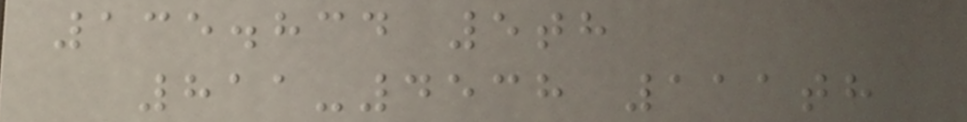135.834 5th
811-4538 111th
